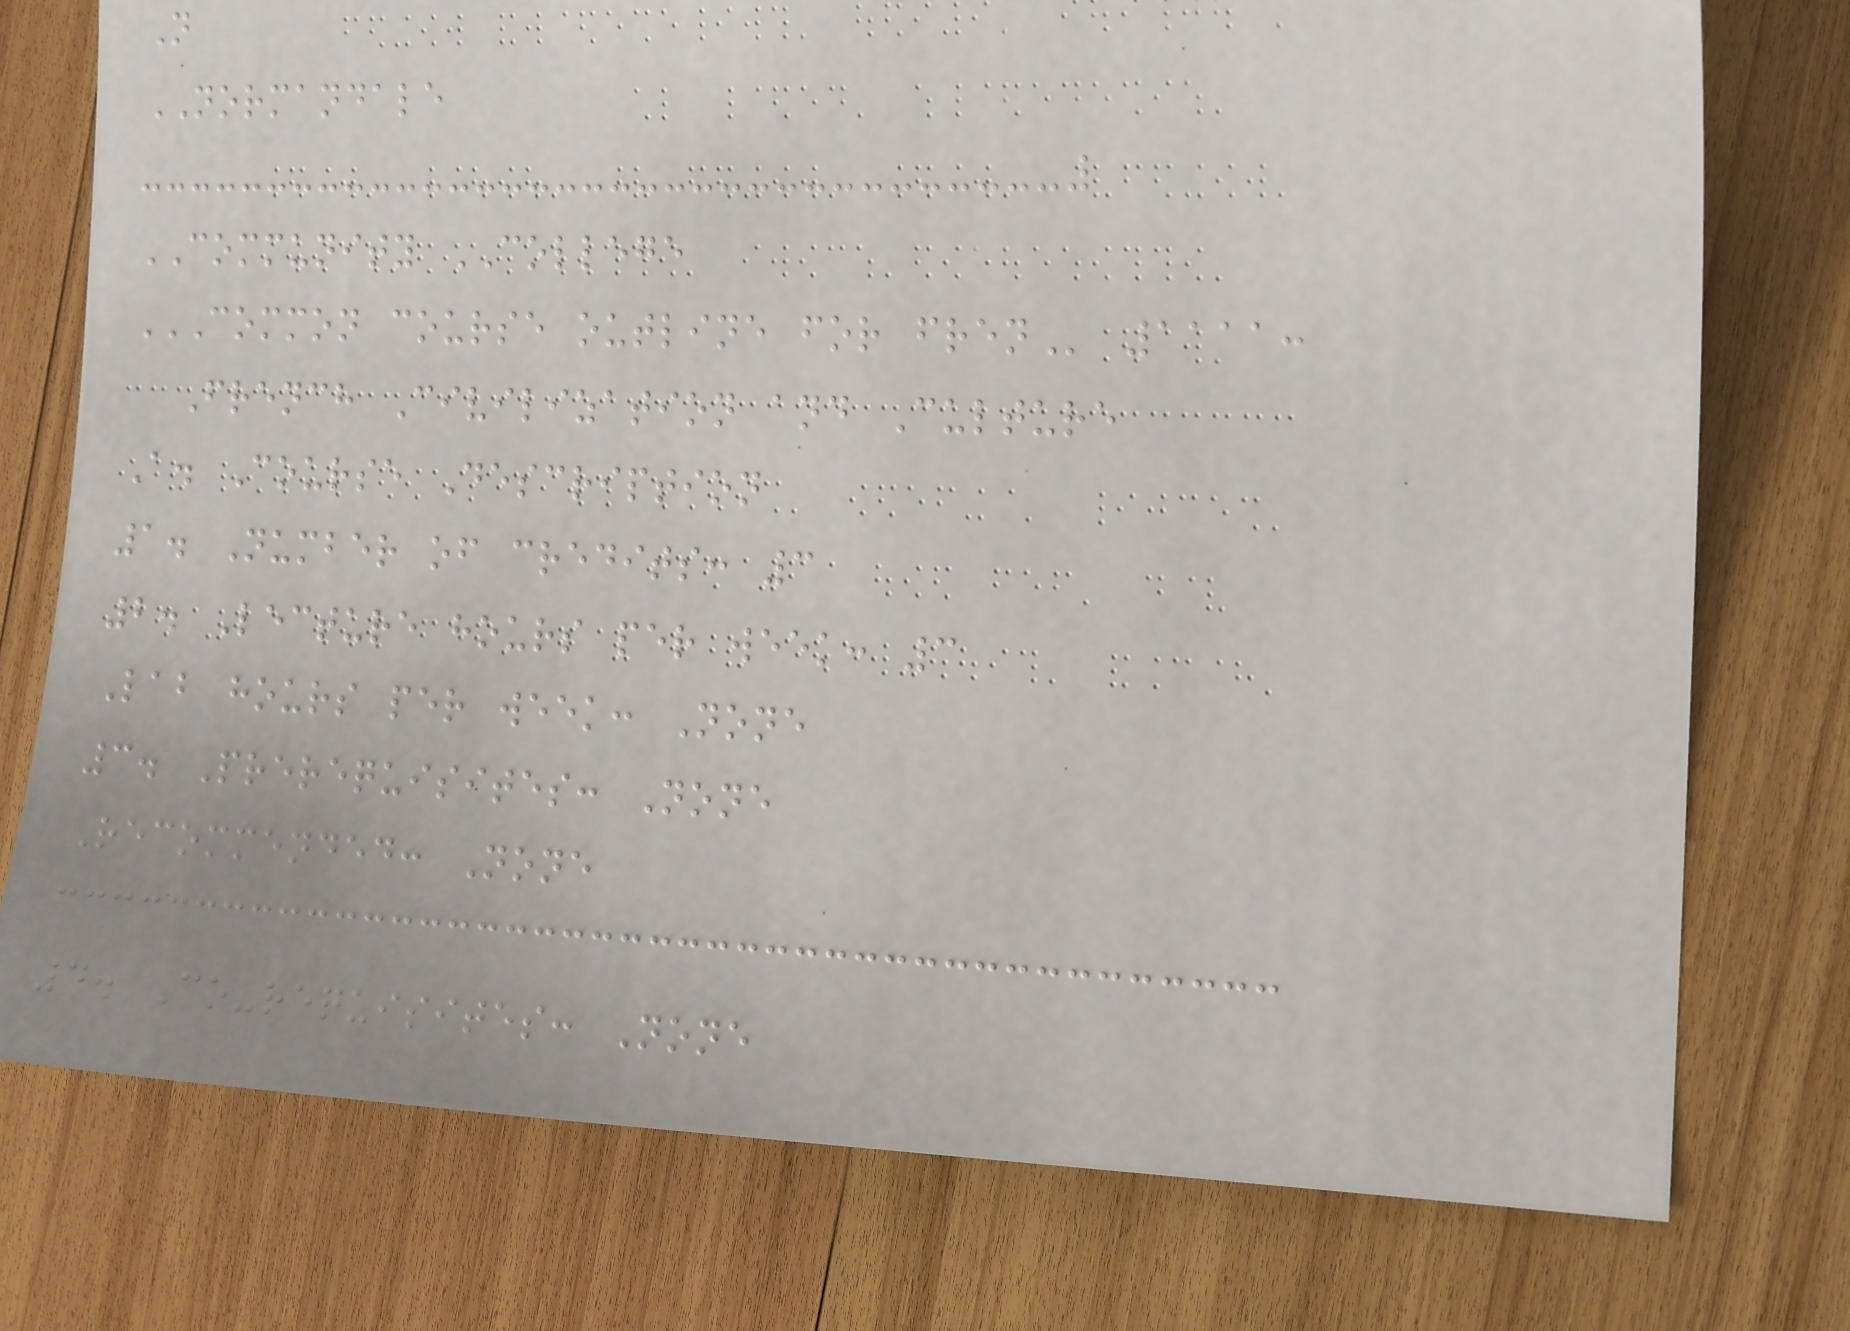N
NORMANDALE
COMMUNITY COLLEGE
COMMON COURSE OUTLINE FOR FREN 1111:
French Civilization and Culture
A. Course Description
1. Number of credits: 3
2. Lecture hours per week: 3
Lab hours per week: None
3. Prerequisites: None
Recommended: None
4. Co-requisites: None
